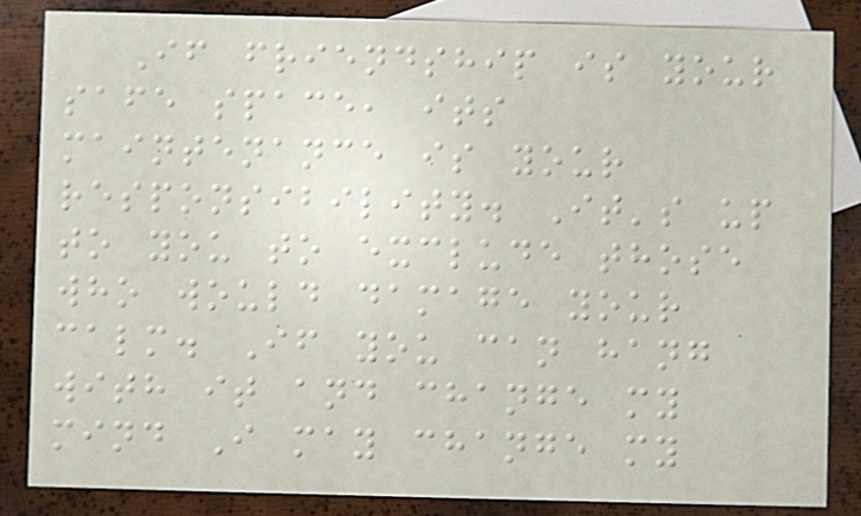If friendship is your
safe space, its
maintenance is your
responsibility. It's up
to you to exclude those
who would damage your
calm. If you can hang
with it and change my
mind I may change my
